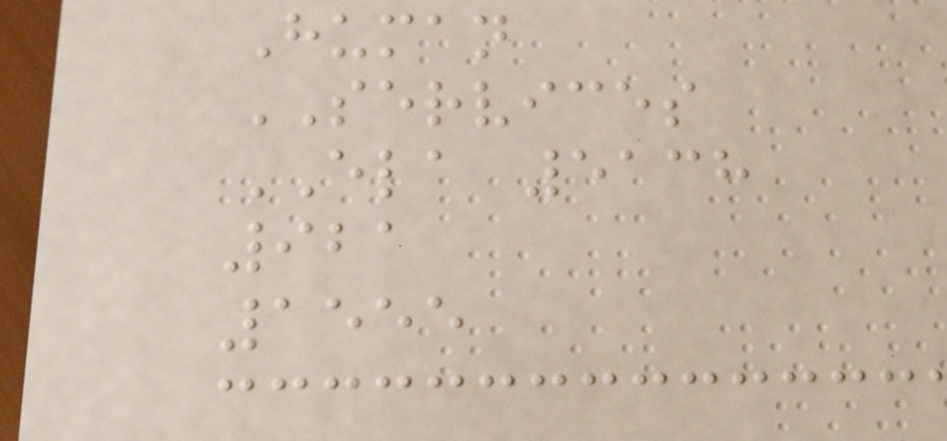Human
SERVICES
ELA 5138
921
1555
